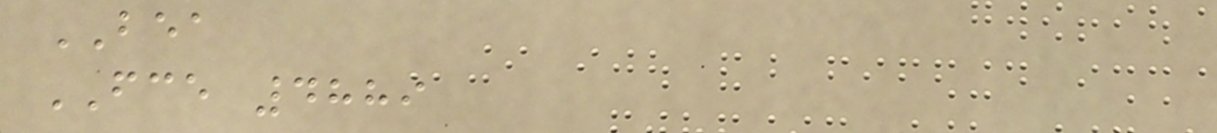BEA
FCE 4889
